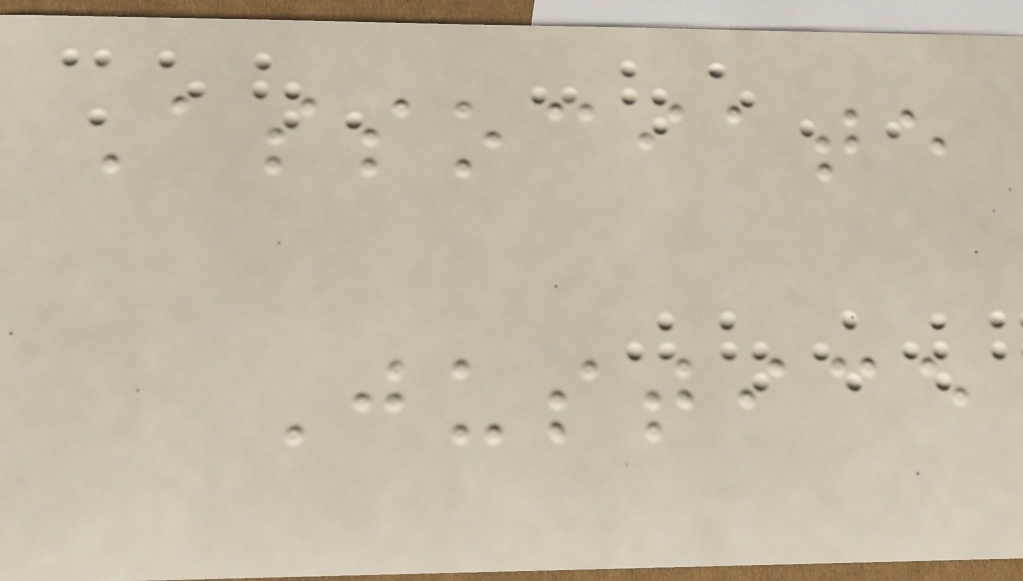Associate
Justice
